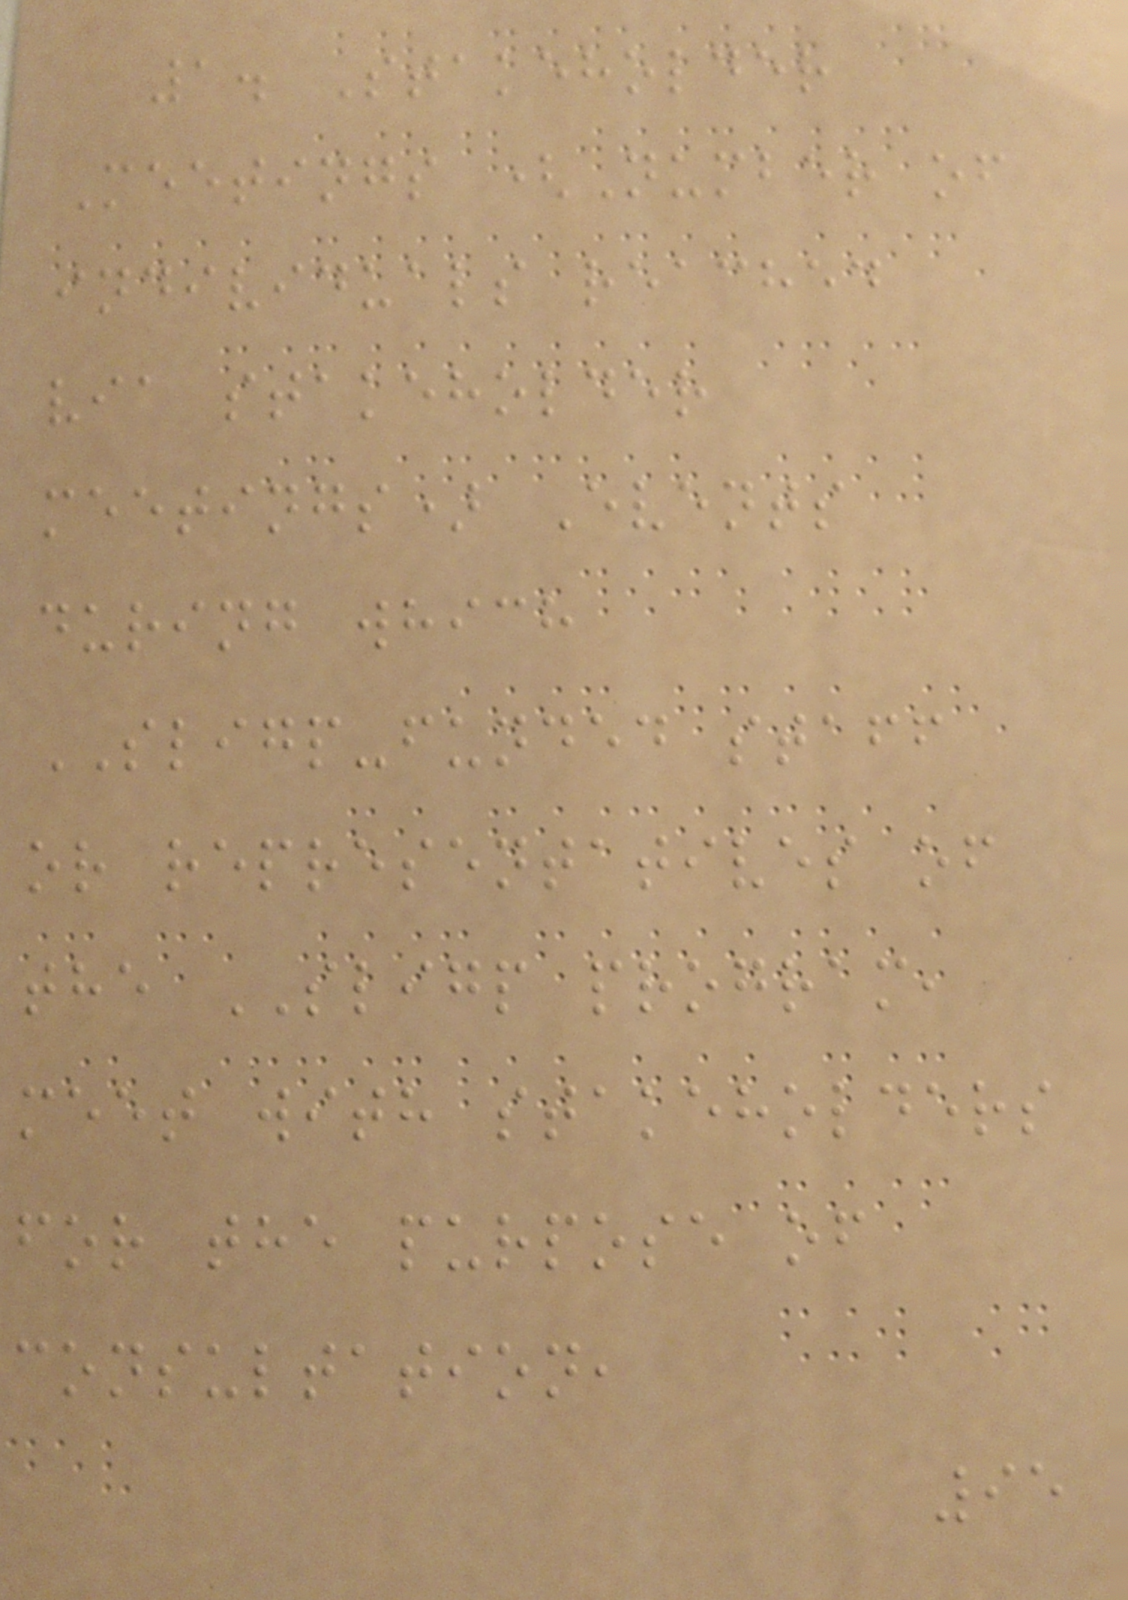1. Stakeholder
Meetings (Number of
individuals reached
via stakeholder
meetings) Events
during which
SLIGP-funded staff
or representatives of
the SLIGP program,
meet with stakeholders
for the purpose of
consultation,
95
